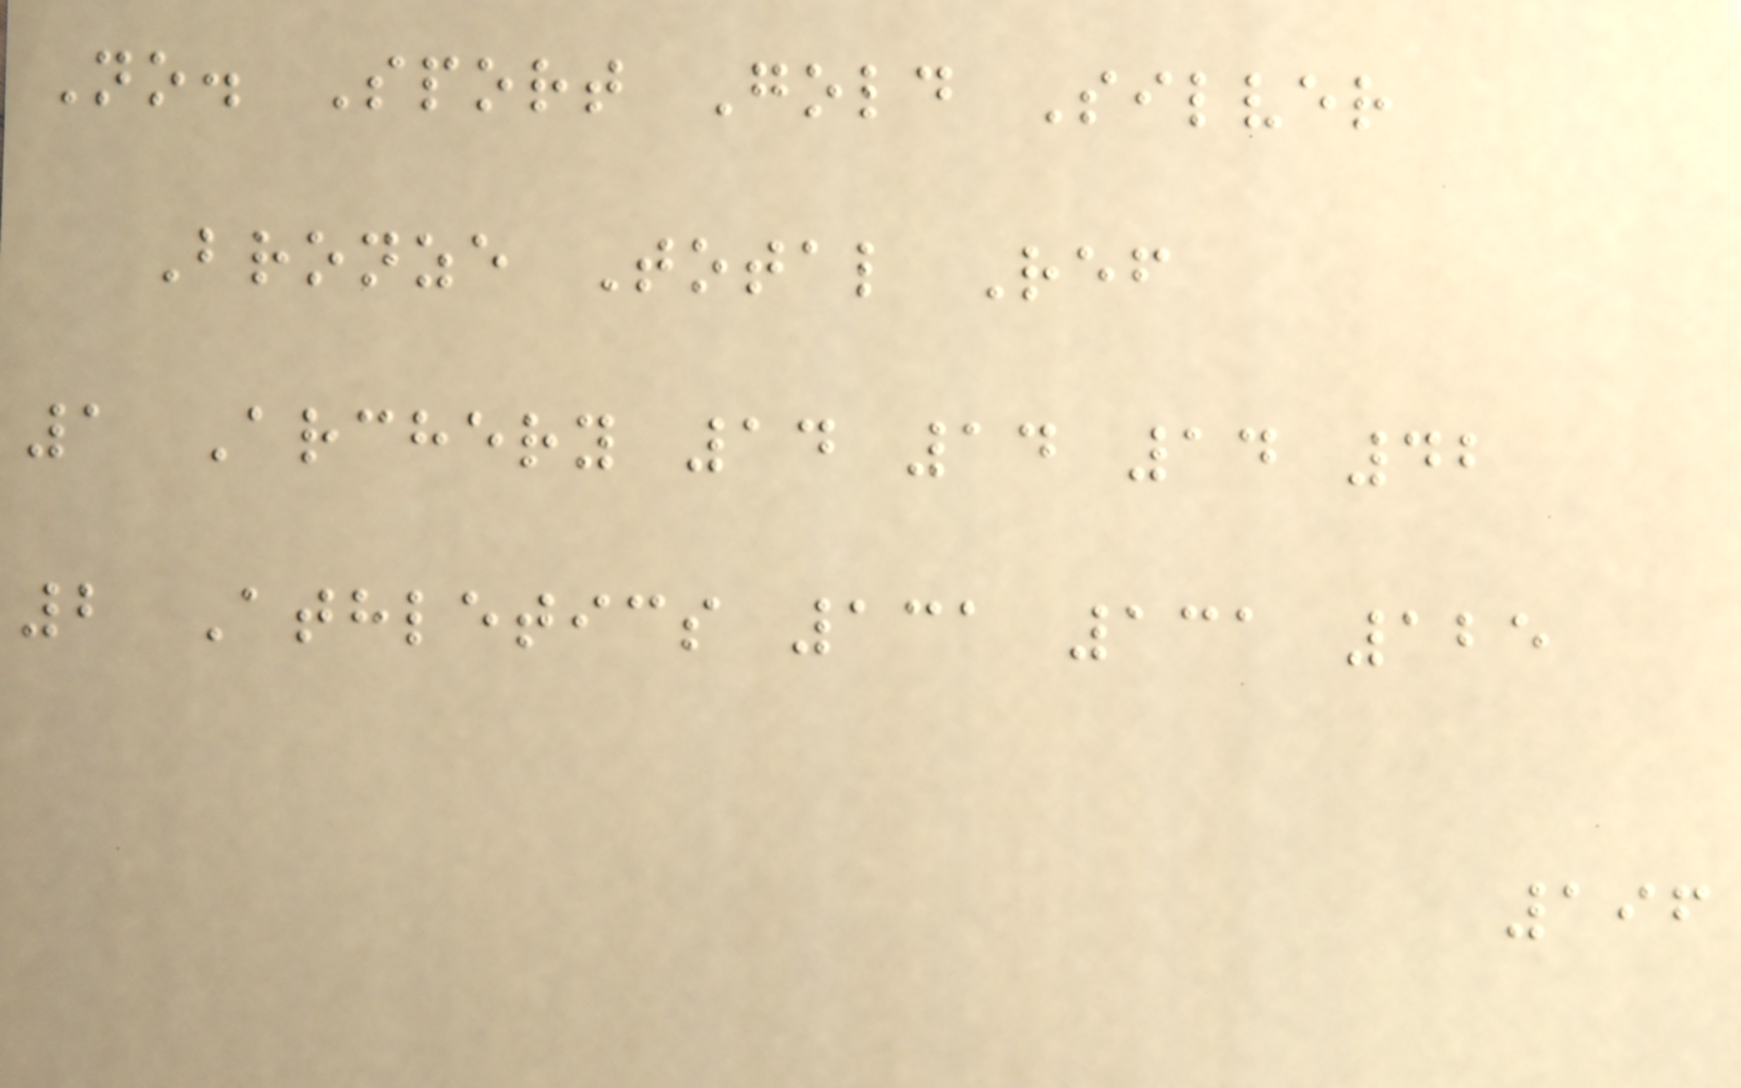No. Sport Gold Silver
Bronze Total Ref
1 Archery 14 14 14 42
2 Athletics 131 131 125
196
